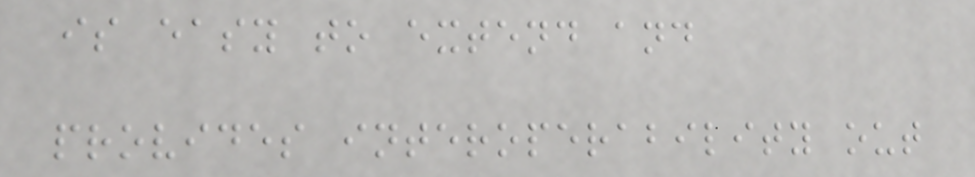is easy to extend and
provides interoperability out
